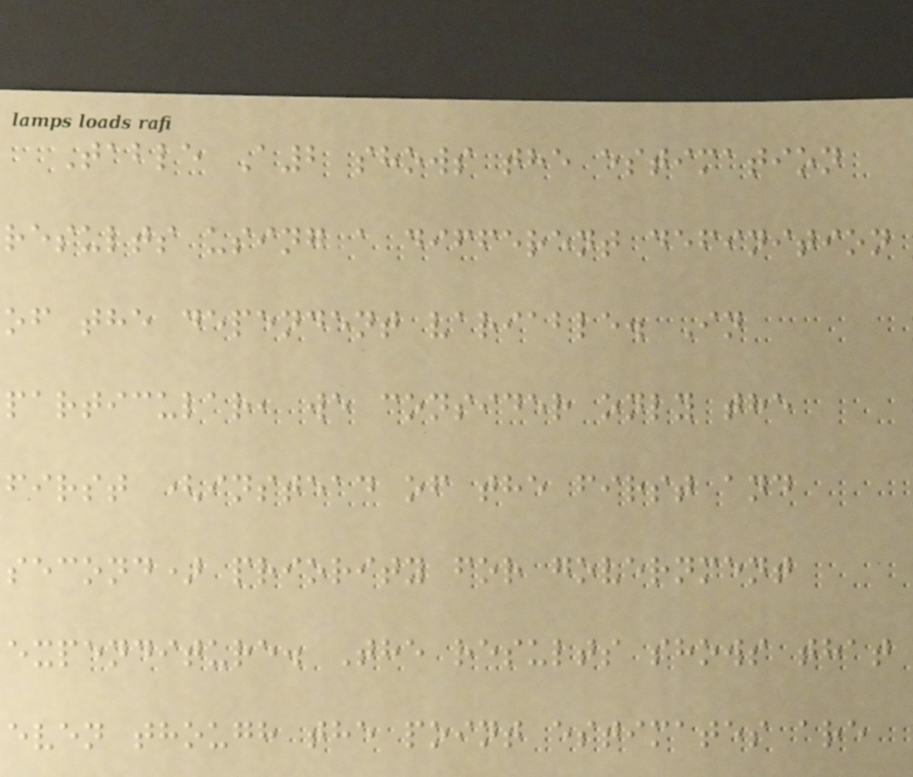Table A2 shows the estimation
results using a different definition
of the dependent variable. In
particular, we consider only the
first (instead of the first and
second) priority for government
expenditure. The results shows that
even though the point estimates are
